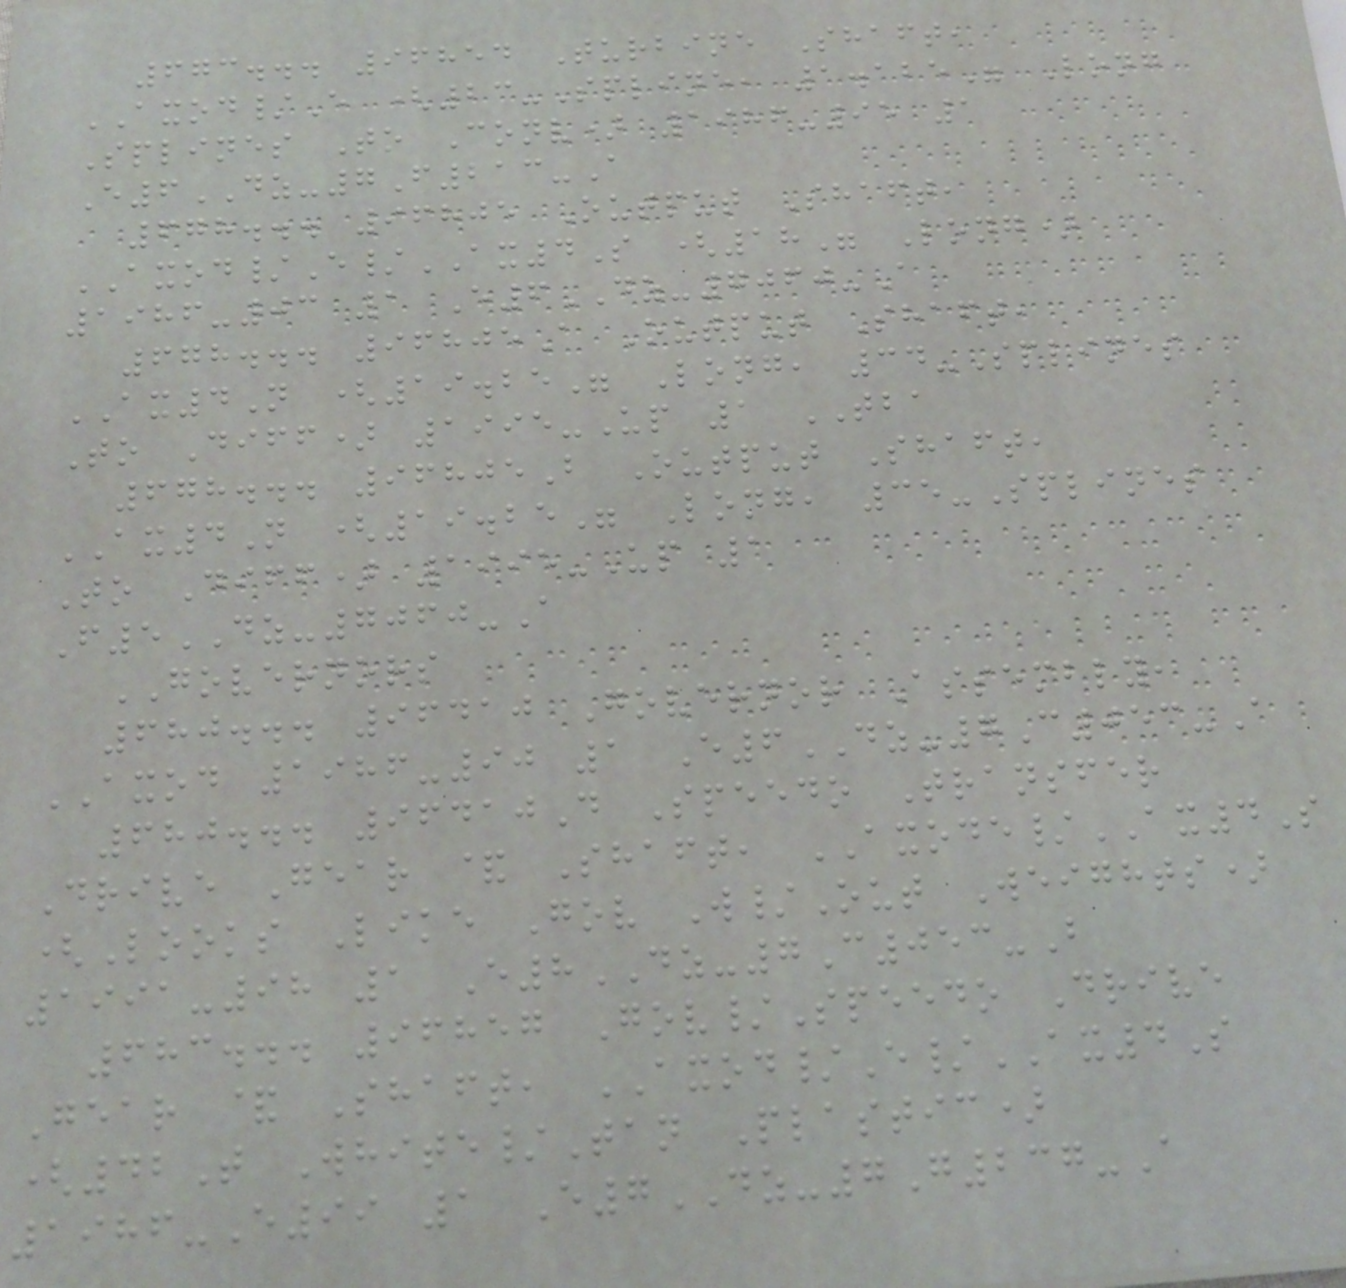673... 96854 Turbine Shaft,
AXOD/E (23-Spline, 1.125" Long
Splines To Conv) 1986-95 1
E6DZ-7F213-A
678... 96805 Output Shaft,
AXOD/E/AX4S (18" Long)
1986-03 1 E6DZ-7060-A
678... 96805A Output Shaft,
AX4N (19.25" Long, 34-Splines
To Diff) 1995-Up 1 TBA
678... 96805B Output Shaft,
AX4N (19.25" Long, 35-Splines
To Diff) 1995-Up 1
F5DZ-7060-A
GOVERNORS
680... 96410 Governor Assembly,
AXOD 1986-90 1 E6DZ-7C053-A
680... 96410D Speedo Transfer
Drive Gear & Shaft, AXODE/AX4S
(Looks Like Gov W/Out Weights)
1991-98 1 E8DZ-7C053-B
683... 96857 Gov/Speedo Drive
Gear & Shaft, AXOD/E/AX4S
(42T White/Tan Plastic)
1986-E99 1 E7DZ-7G237-A
